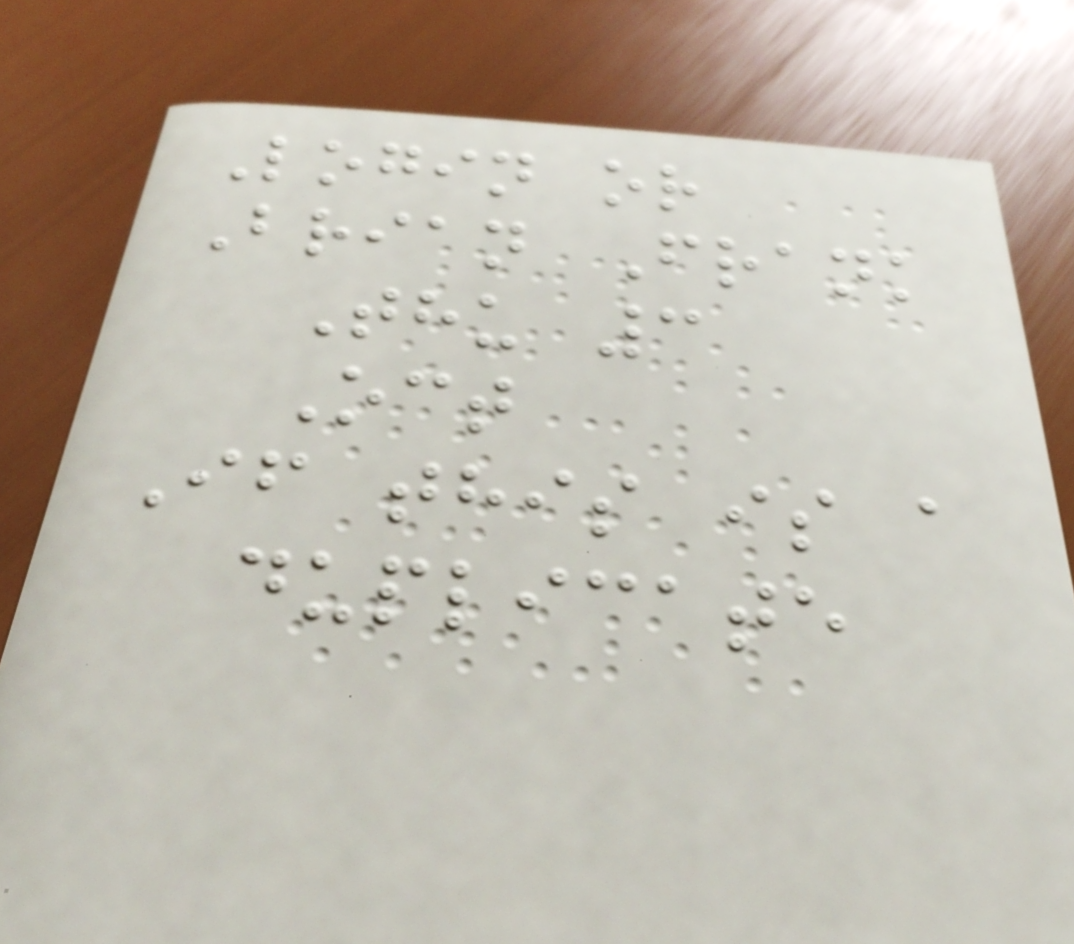Login or
Brian Frank
Thu 3
Oct
If this is a
duplicate
